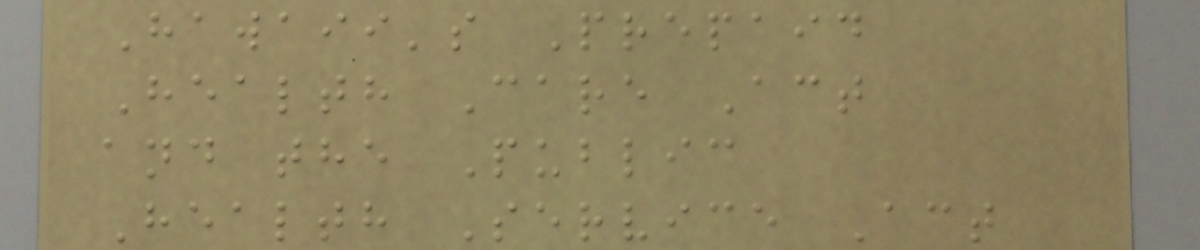Hawaii's Prepaid
Health Care Act
and the Public
Health Service Act
